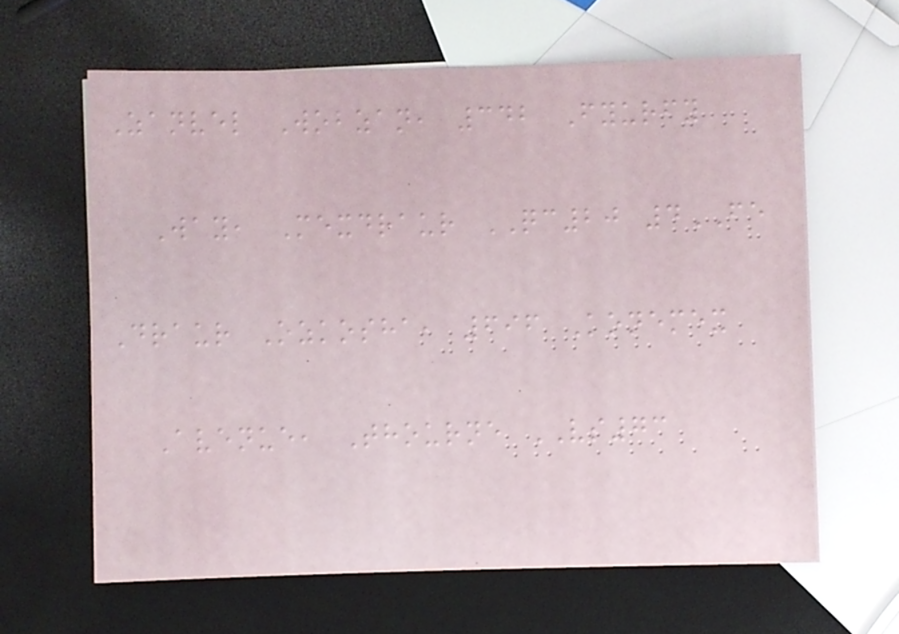Zanvel Wobzan, 342 Fyurfy
Way, Mexdraur QC20 4FE
Draur Ozkosha, 696 Konemex
Avenue, Thourne VS73
